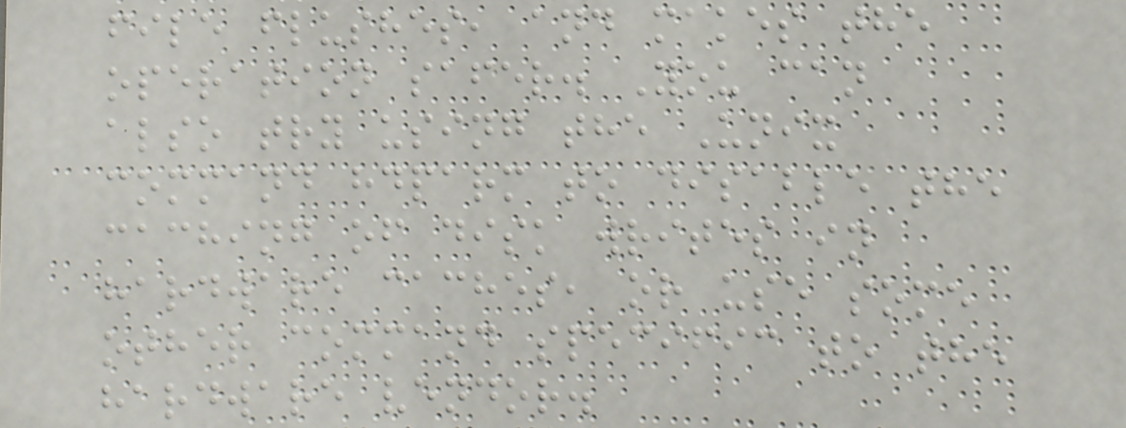file flushes, and makes the
operation safer. You can
also try using the Unix
command hdparm to disable the
caching of disk writes in
hardware caches, or use some
other command specific to the
hardware vendor.
